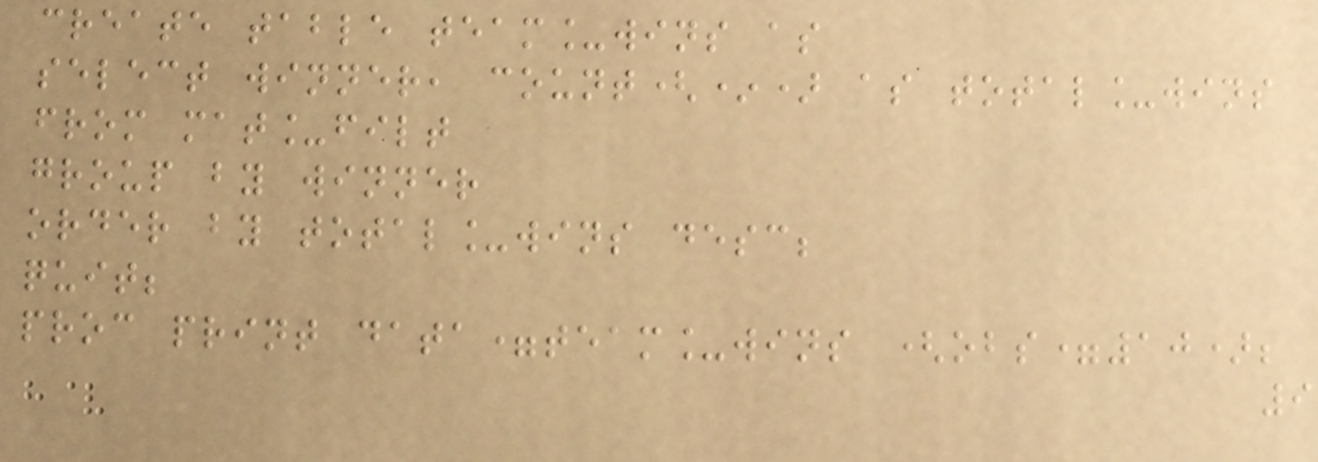create table team_wins as
select winner, count(*) as total_wins
from mat_filt
group by winner
order by total_wins desc;
quit;
proc print data=team_wins (obs=10);
9
